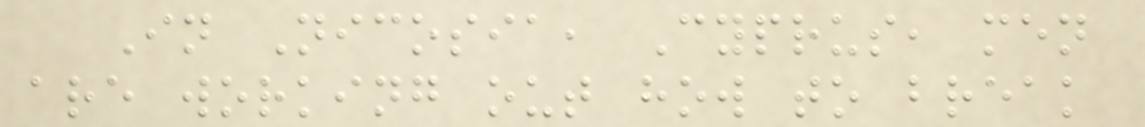In Nicosia, Cyprus, men
are working out how to break
